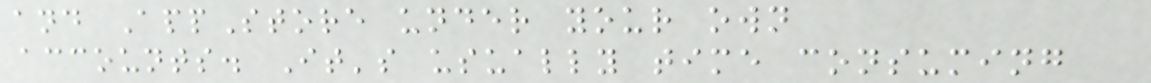and AppStore under your own
accounts. It's usually time consuming
